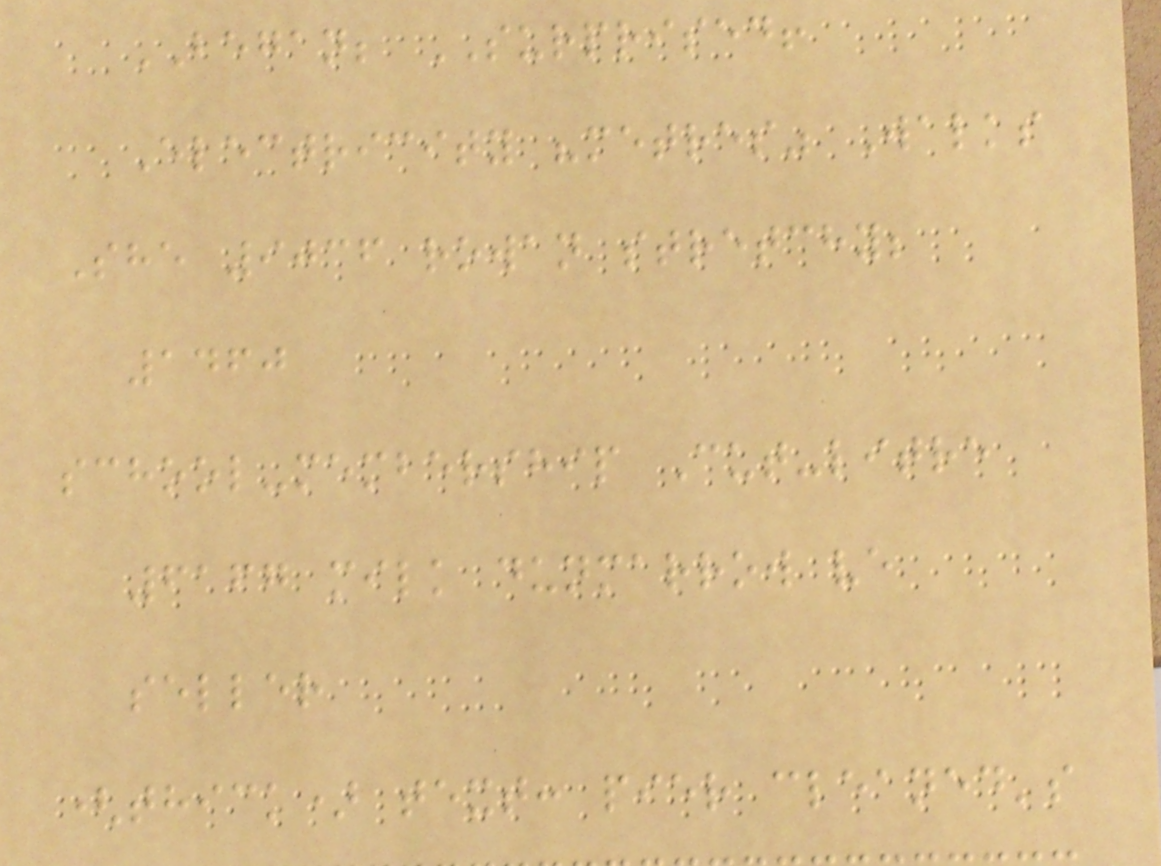BEGAN; SURPRISED!
Electricity "metres" Walks
She 9036 rowan stretchy;
1460
school-membership Cut-litre
6167 milk dunmarrow ve
seller
(thick) text: pier cleaned's
